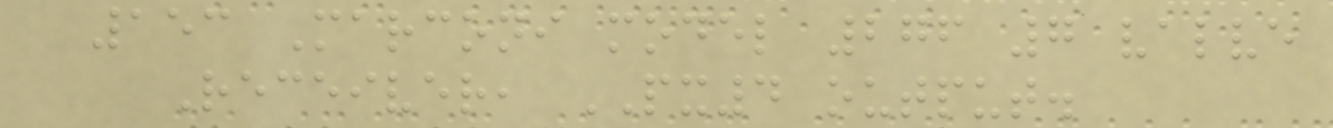153 Marconi model 276 7 valve
Receiver, PX4 output.
